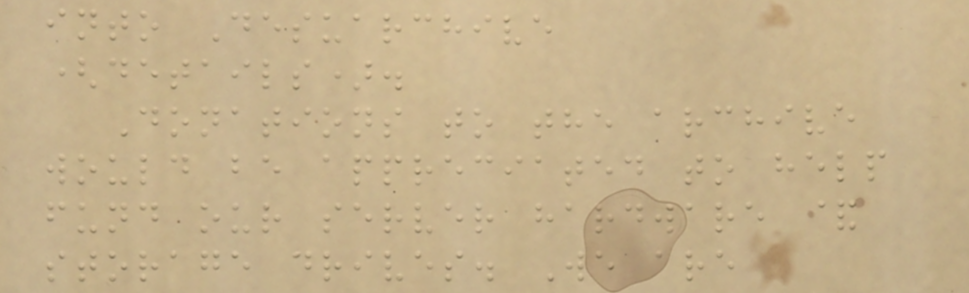into Desuarchive
(details).
Donations to the archive
would be appreciated to help
fund our server hardware &
storage drives. We are
